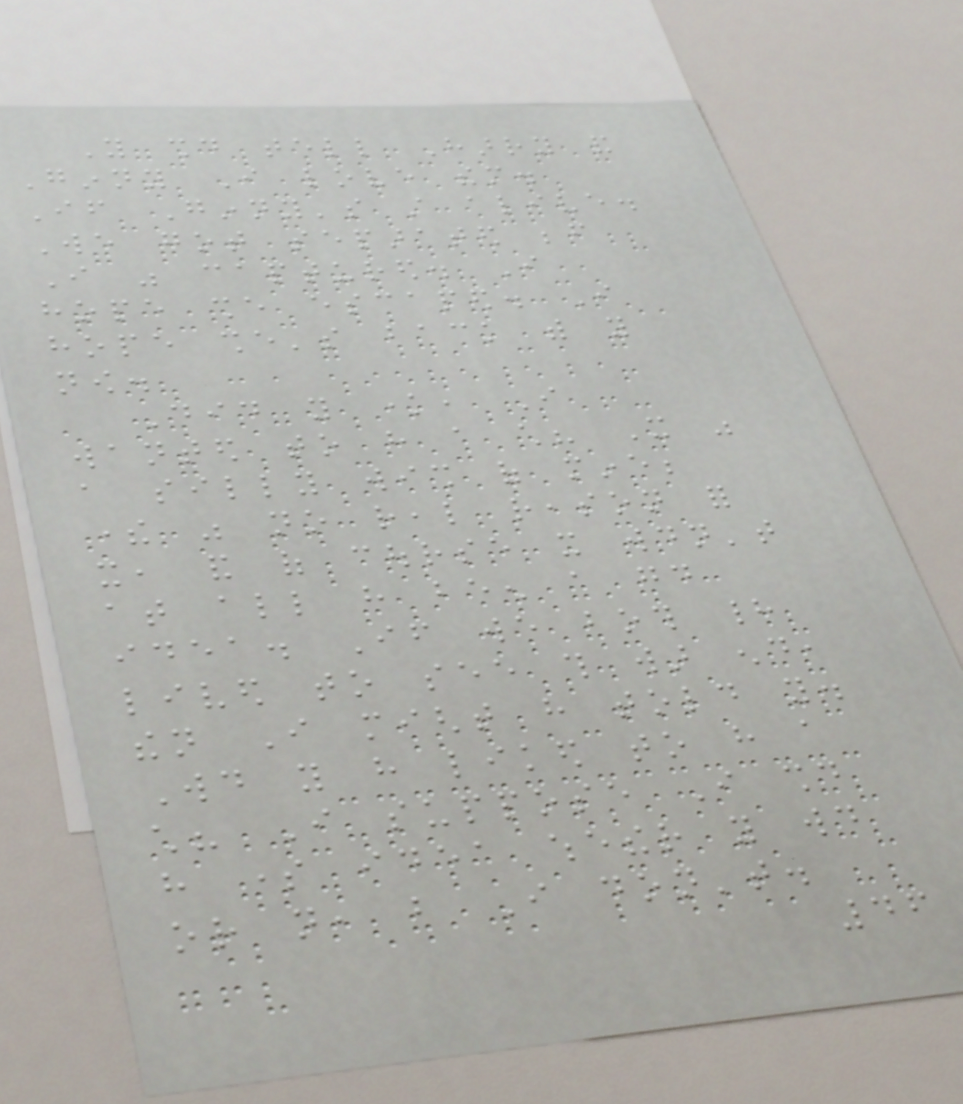You should tell Harry and
Ginny I love them.
If Ginny's still alive.
We got separated before
I was captured. I
hope she escaped. I
hope she's back with you
now.
Did you know, I
wanted to have a child? It was
a silly wish of mine;
there was no real reason for
it, and of course it wouldn't
at all have been a good
idea. If we both had
lived to see this war end,
then I might have told you.
Would you have liked to have a
child? I suppose I should
have some idea whether you would
or not, but I don't.
46
